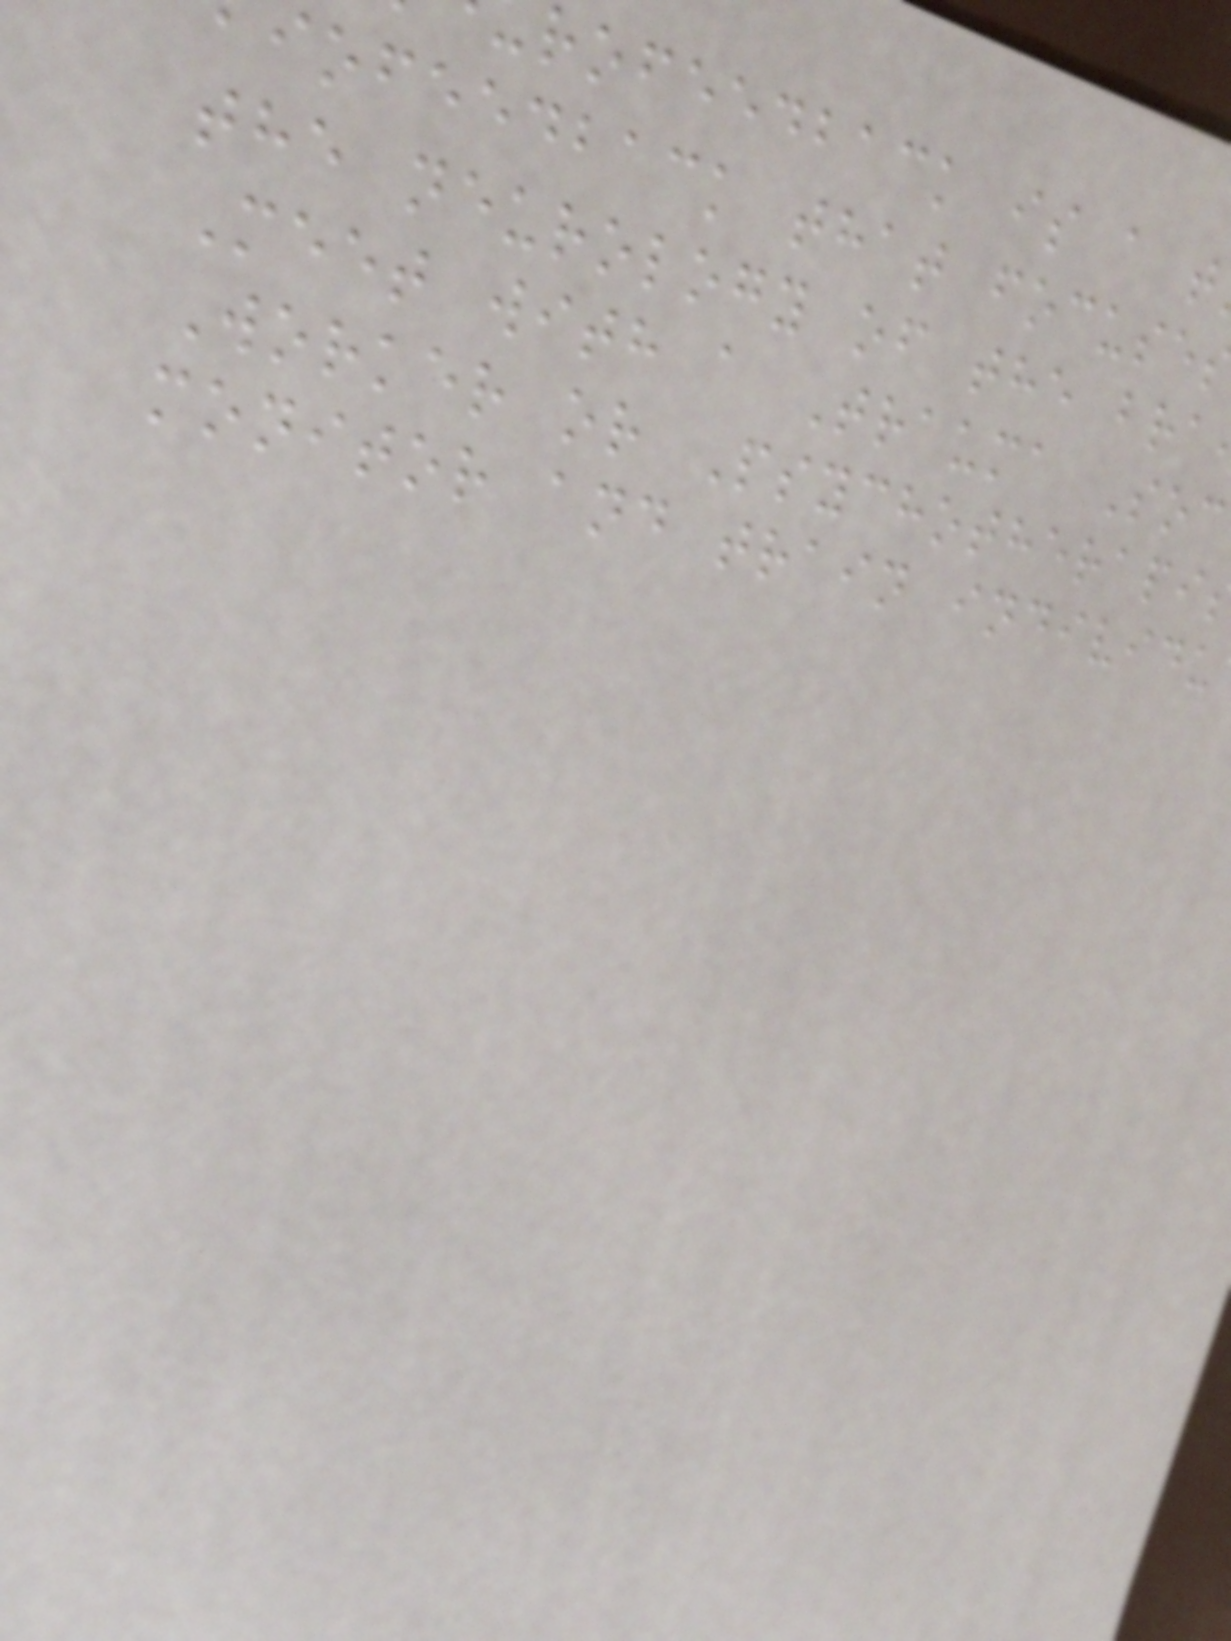rofeedback is a t
iofeedback that focuse
the neurology of the bra
Meet with a Trauma Soc
Worker or Psychotherapi
monitor and train individu
